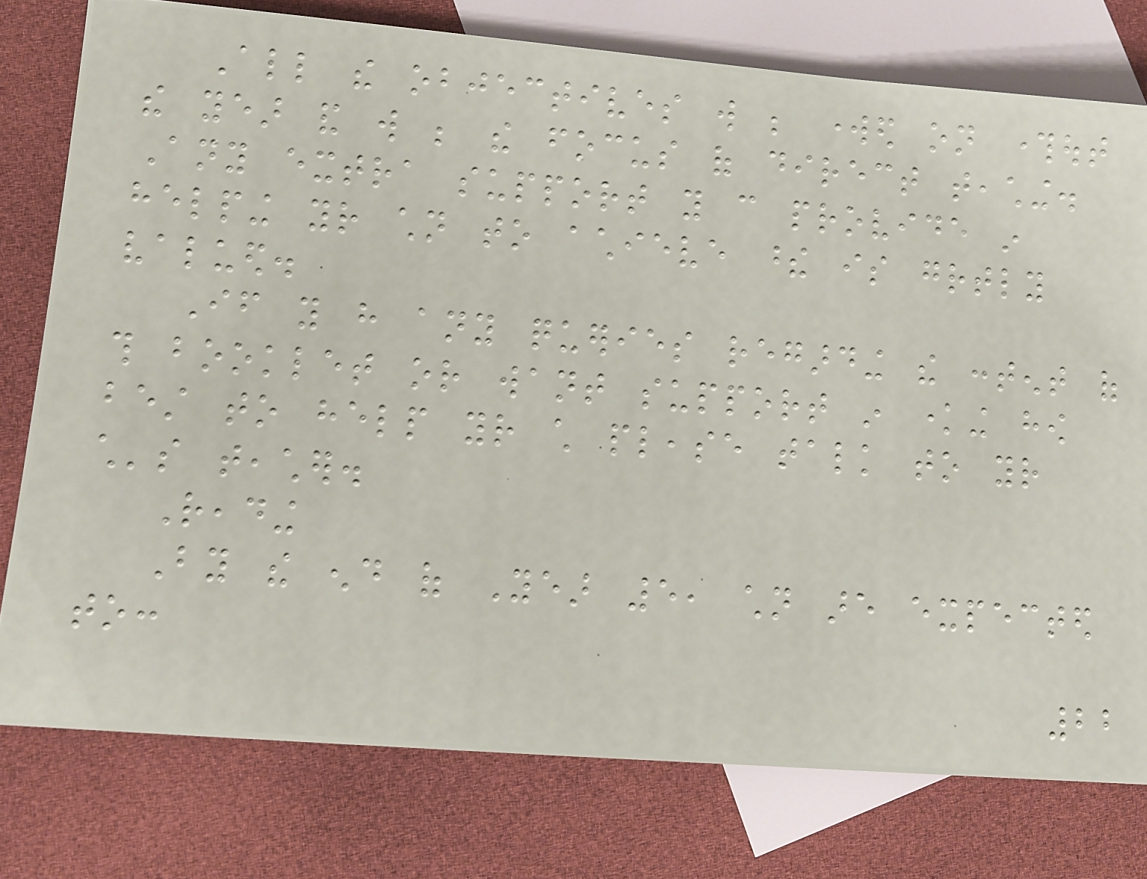All the objectives will be worked on throughout
the year and will be the focus of direct teaching.
Any extra support you can provide in
helping your children to achieve these is greatly
valued.
If you have any queries regarding the content of
this booklet or want support in knowing how
best to help your child please talk to your
child's teacher.
Reading
By the end of Year 5, children are expected
to:
22
